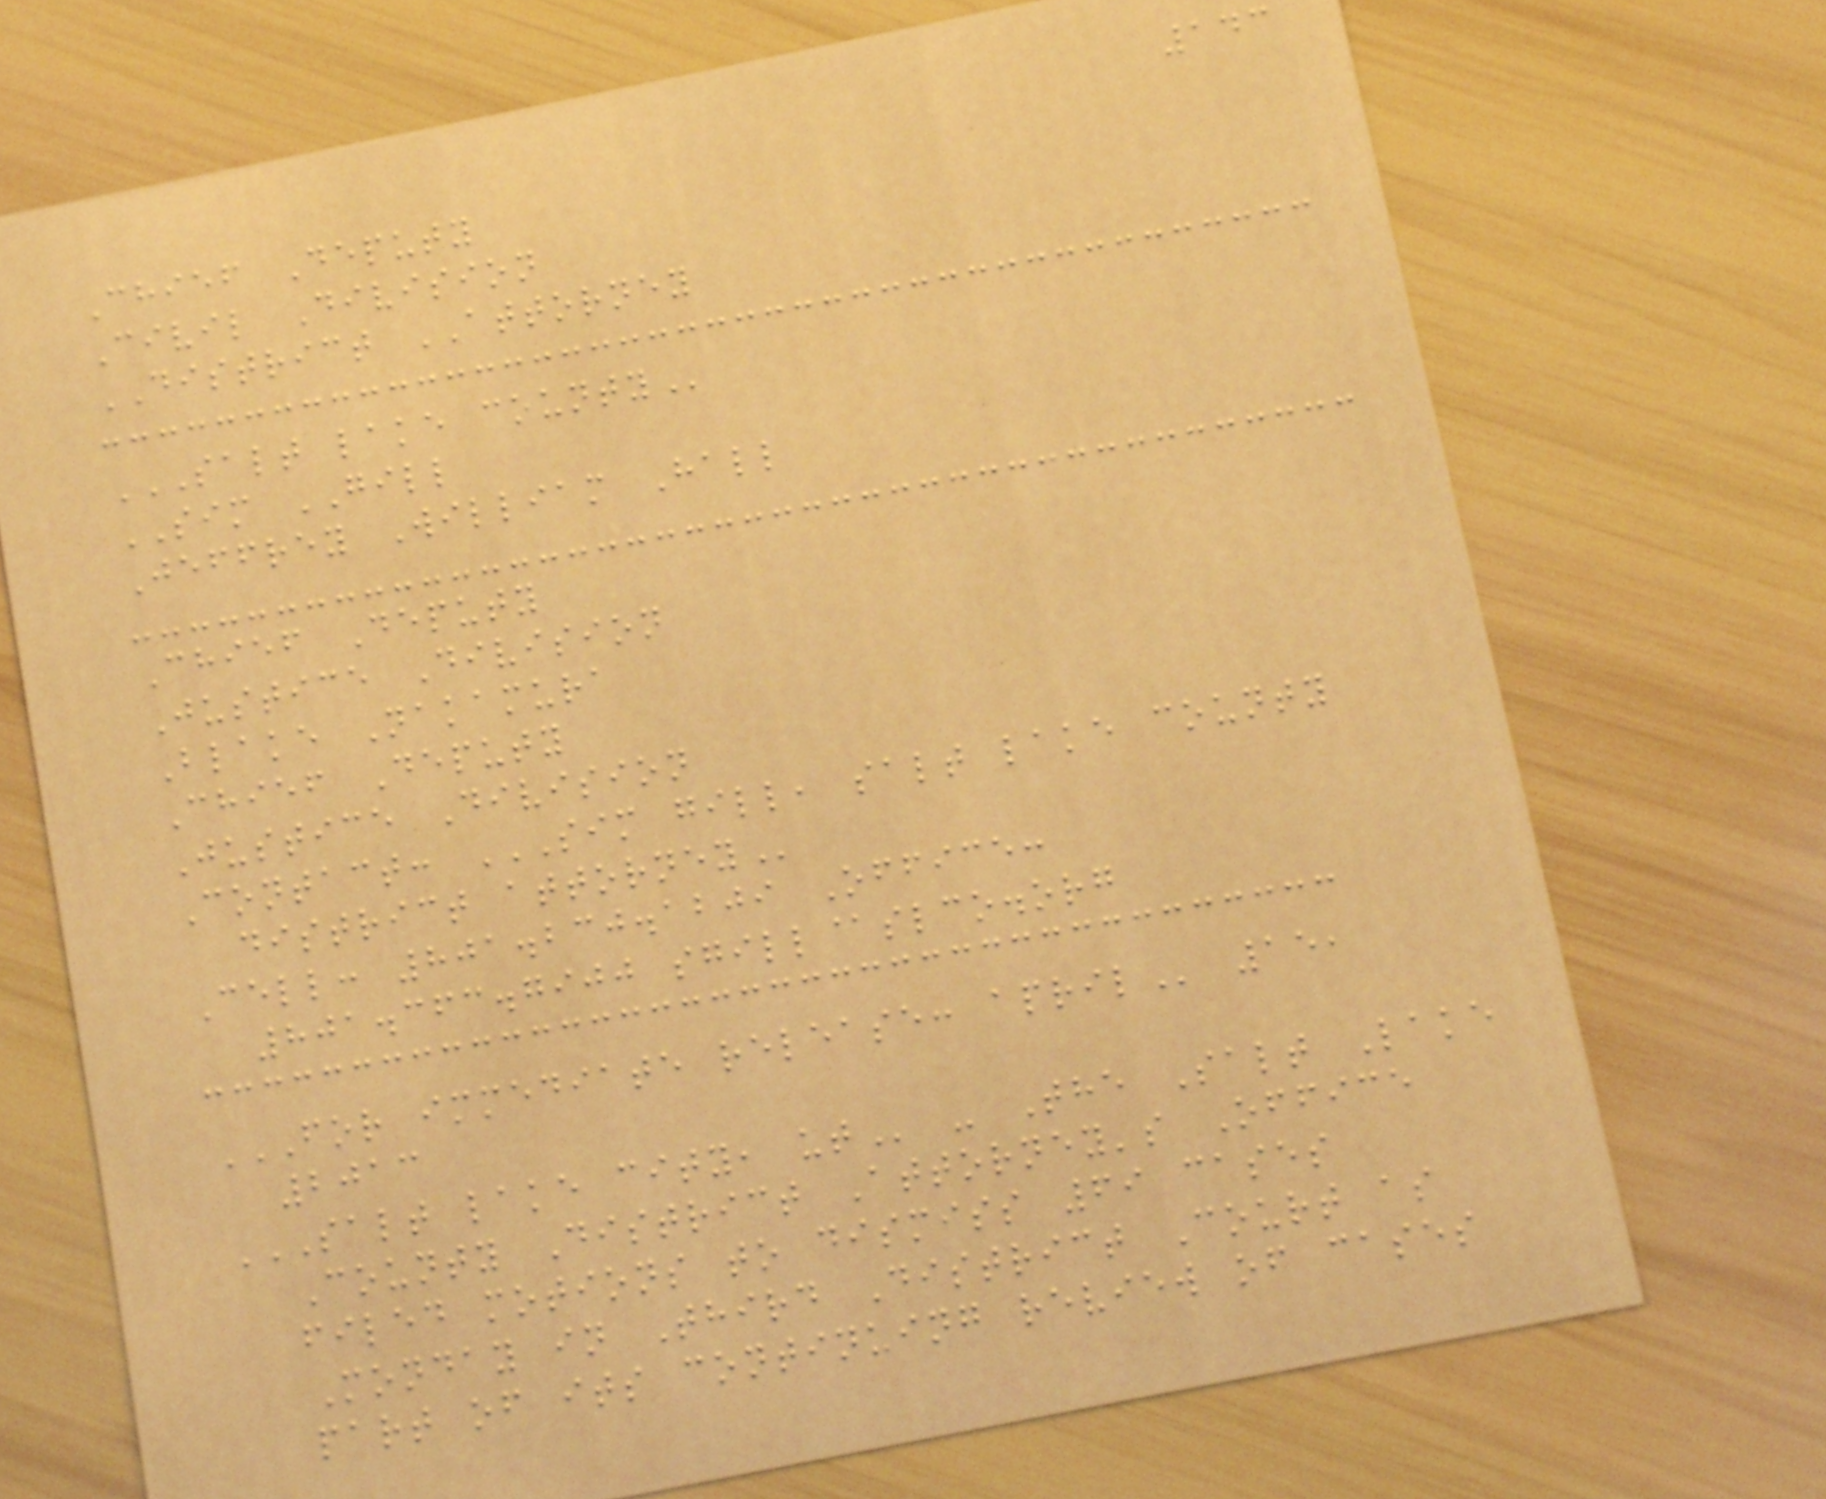143
Chief Deputy
Civil Division
DISTRICT ATTORNEY
SALT LAKE COUNTY
SIM GILL
Jeffrey William Hall
Chief Deputy
Justice Division
Blake Nakamura
Chief Deputy
Justice Division
Contact: SIM GILL, SALT LAKE COUNTY
DISTRICT ATTORNEY
Cell: 801.230.1209 Office:
801.363.7900 sgill@slco.org
FOR IMMEDIATE RELEASE: APRIL 15,
2013
SALT LAKE CITY, UT - The Salt Lake
County District Attorney's Office
filed motions to dismiss 69 cases
Monday in Third District Court as
part of its continuing review of cases
